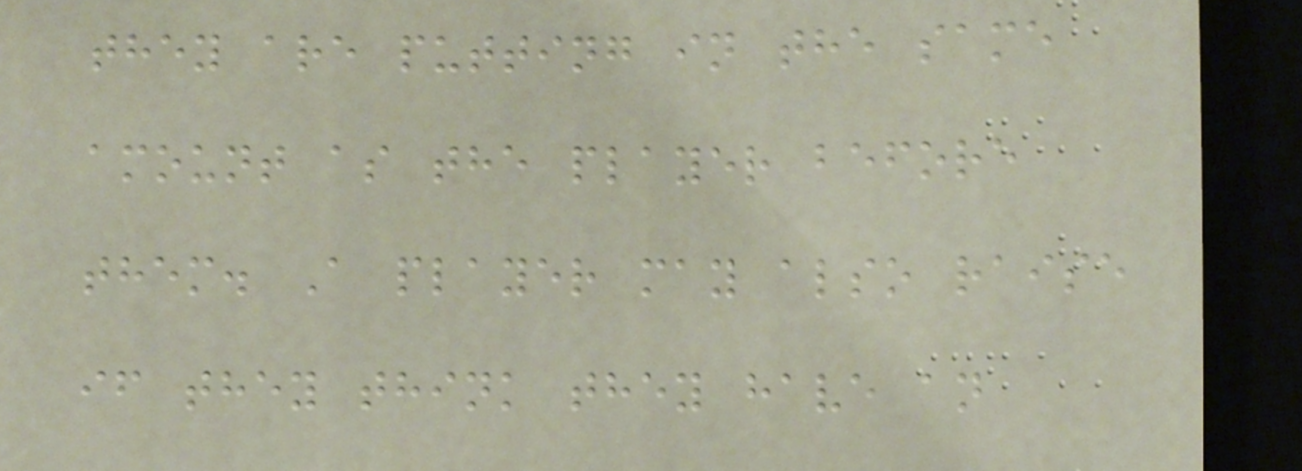they are putting in the same
amount as the player before
them. A player may also raise
if they think they have an
